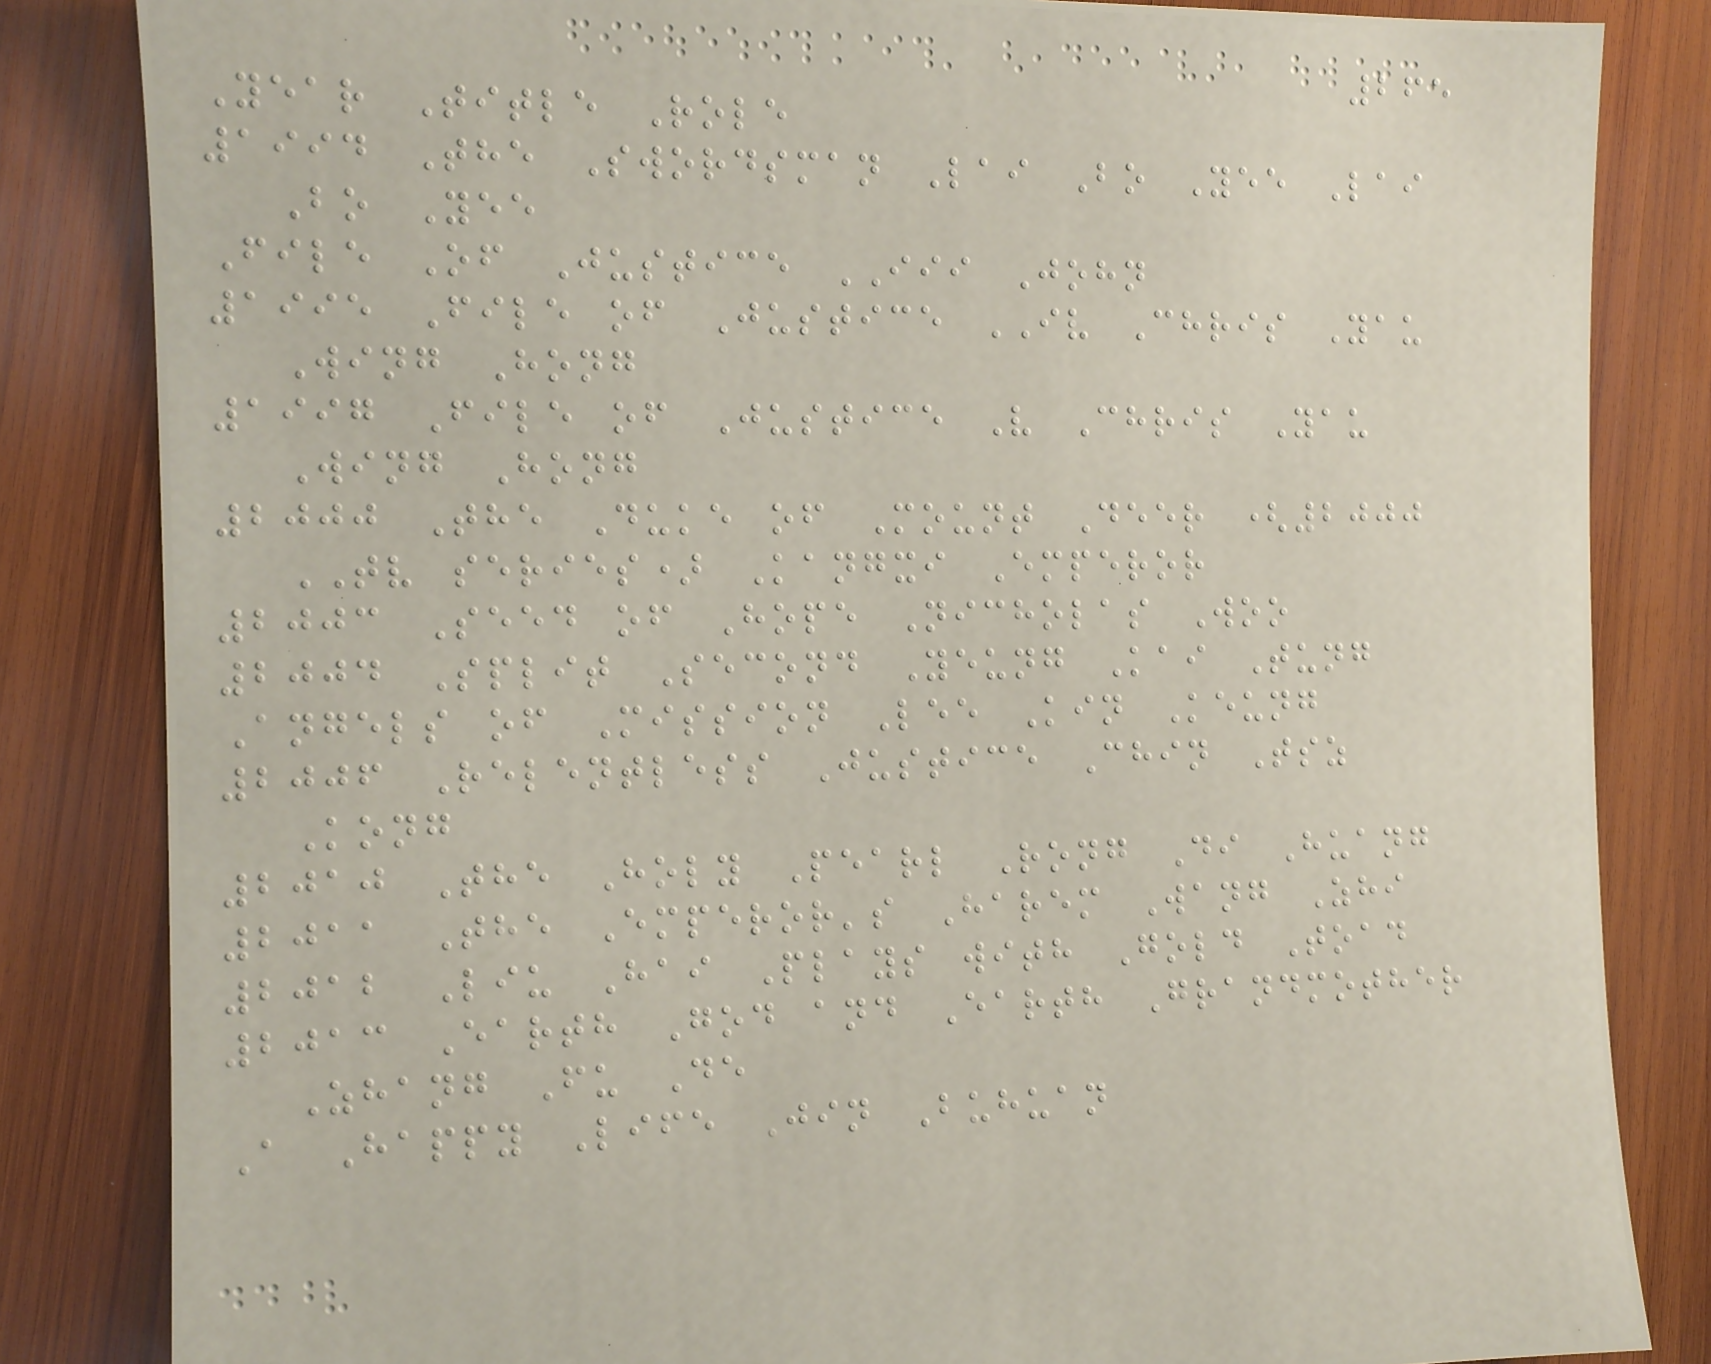265
Year Title Role
1994 The Swordsman Lai Bo Yee Lai
Bo Yee
File Of Justice III John
1995 File of Justice IV Chris Yau
Wing Hong
1997 File of Justice V Chris Yau
Wing Hong
2000 The Duke of Mount Deer (2000
TV series) Kangxi Emperor
2003 Seed of Hope Nicholas Woo
2004 Split Second Yeung Kai Tung
Angels of Mission Lee Kin Keung
2006 Relentless Justice Chin Tsz
Kong
2010 The Holy Pearl Rong Di Huang
2011 The Emperor's Harem Wang Zhi
2012 Liu Hai Plays with Gold Toad
2013 Earth God and Earth Grandmother
Zhang Fu De
A Happy Life Jin Buhuan
